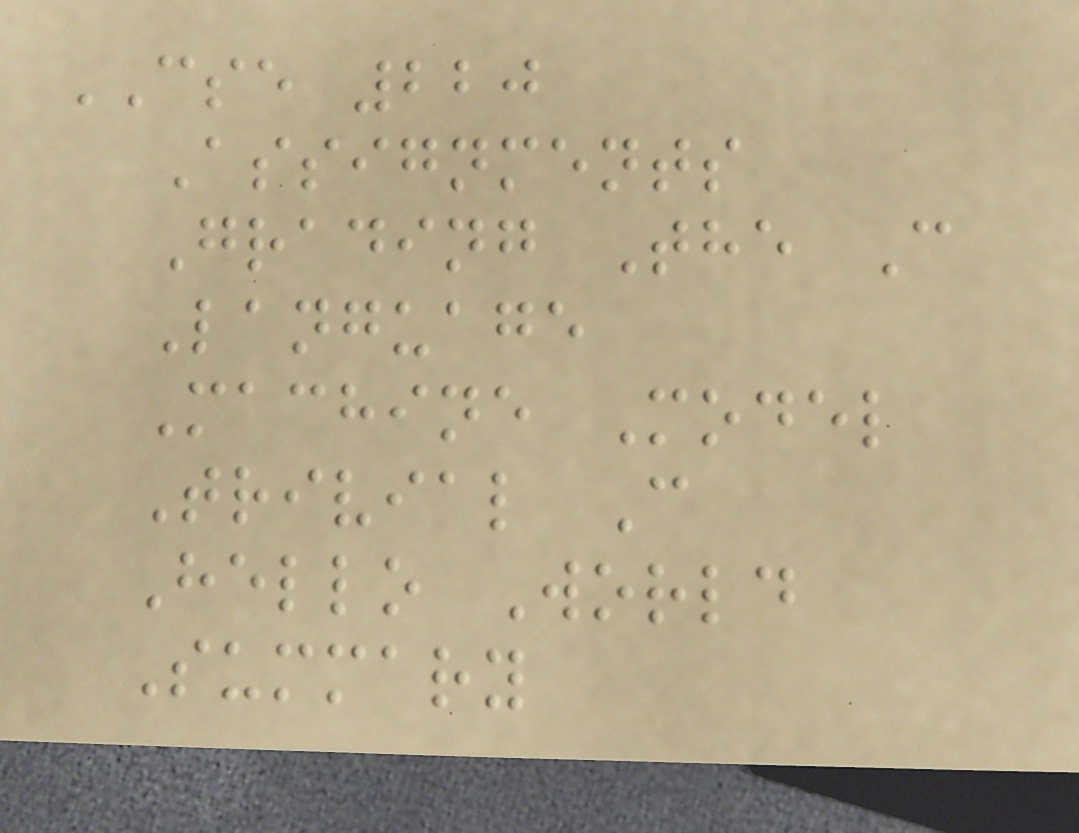CSE 220
Assignments
Grading The C
Language
Machine Model
Trivial C
Hello World
Summary
